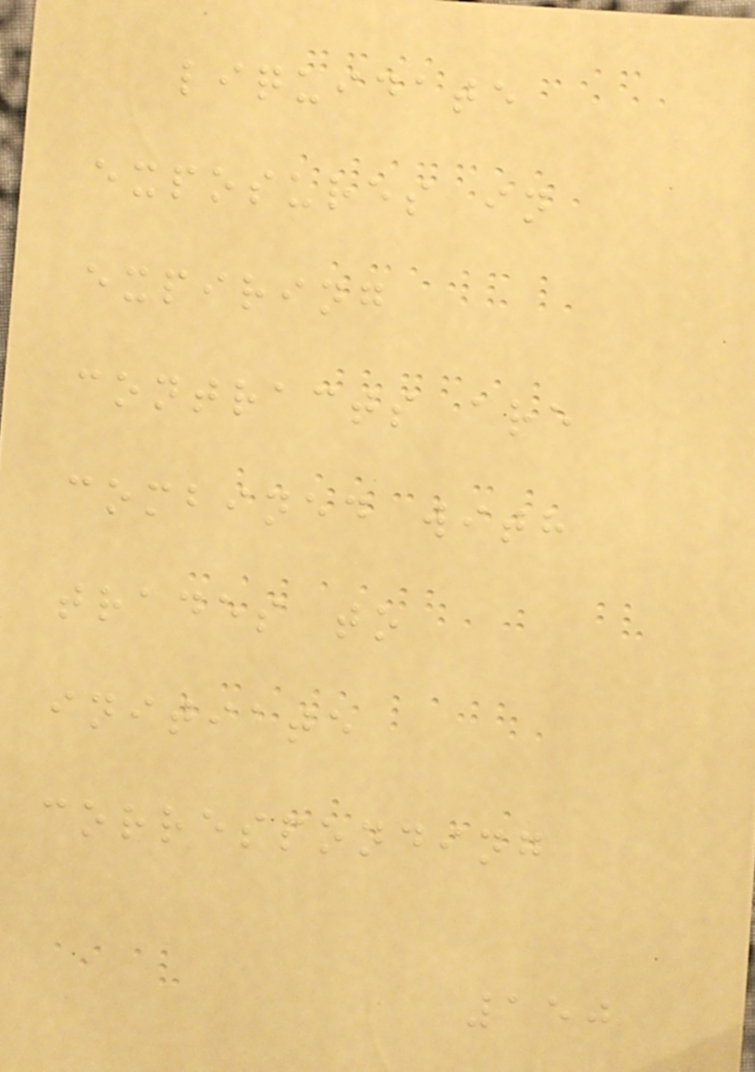liquidate
exposures in
expiring
contracts are
combined with
trades to
initiate
corresponding
150
